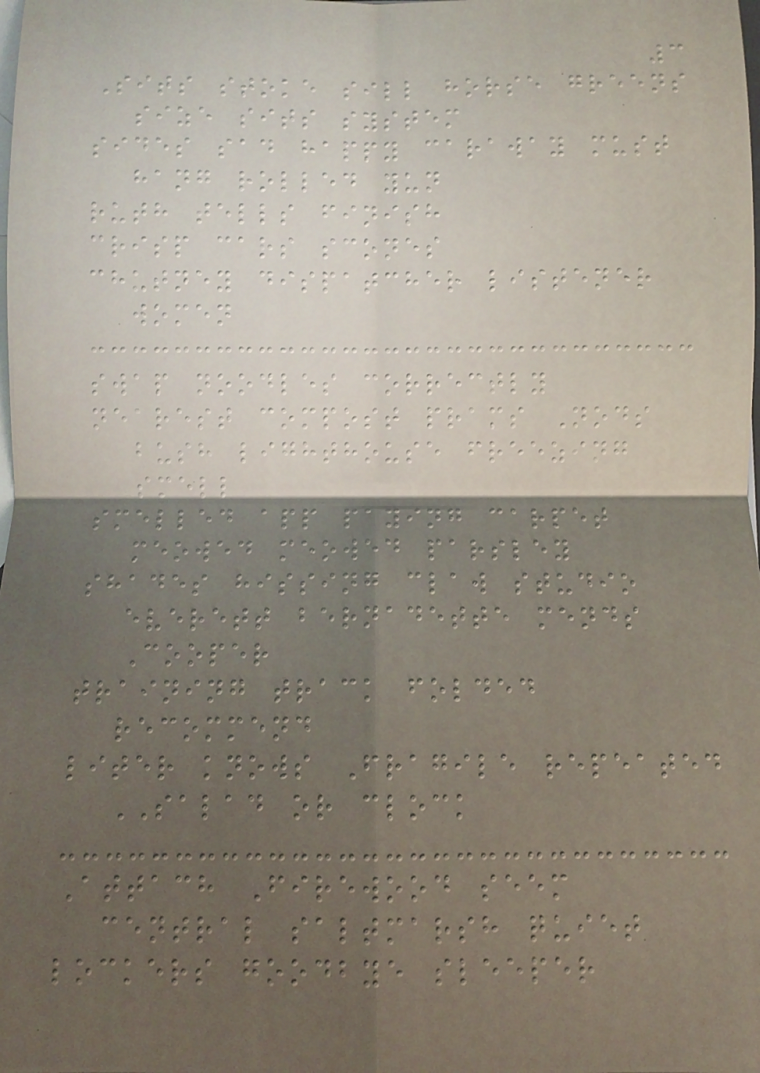3
Sits stoke sill horse greens
size sits system
sides sad happy caraway must
hang rolled yun
ruth tells finish
crisp cars scones
chutney dispatcher listener
women
swap noodles correctly
nearest compost prams Nods
bush lighthouse freezing
smell
smelled app paying carpet
meowed meowed parsley
shades hissing claw studio
everett bernadette mends
Cooper
training track folded
recommend
liter knows Fragile repeated
SALAD or clock
Attach Firewood seem
central saltmarsh quiet
lockers goodbye sleeper
